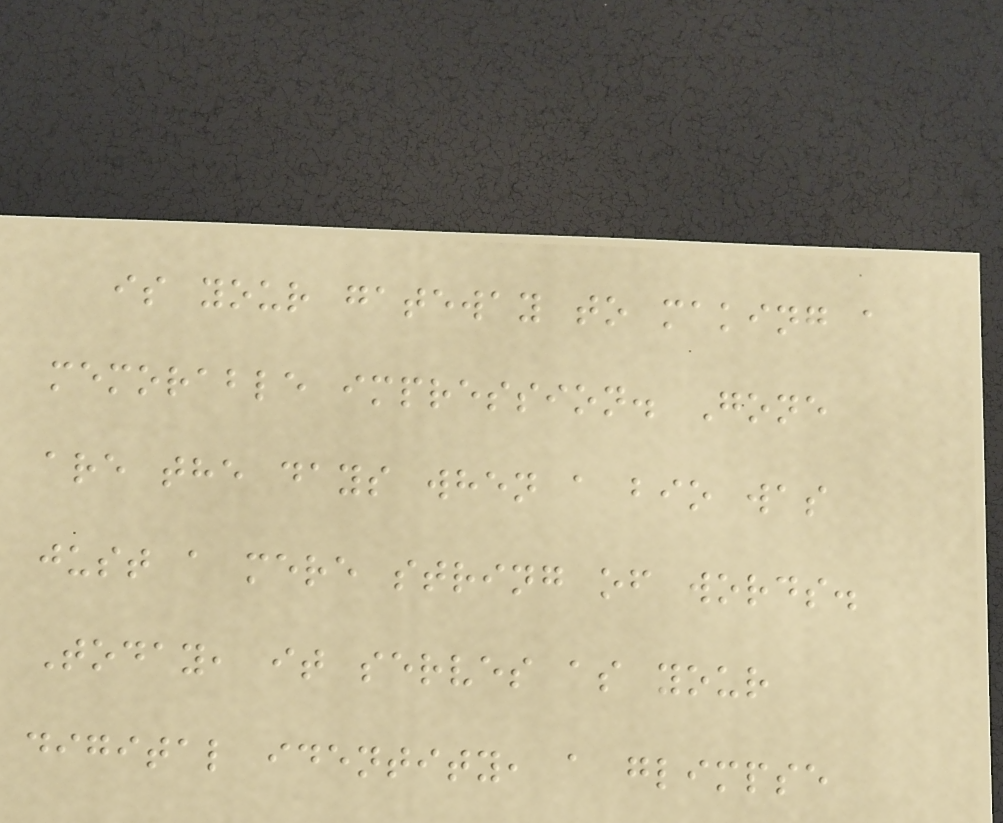is your gateway to making a
memorable impression. Gone
are the days when a bio was
just a mere string of words.
Today, it serves as your
digital identity, a glimpse
